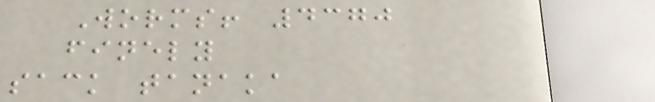Worms! 4370
finely
sack tanaka
